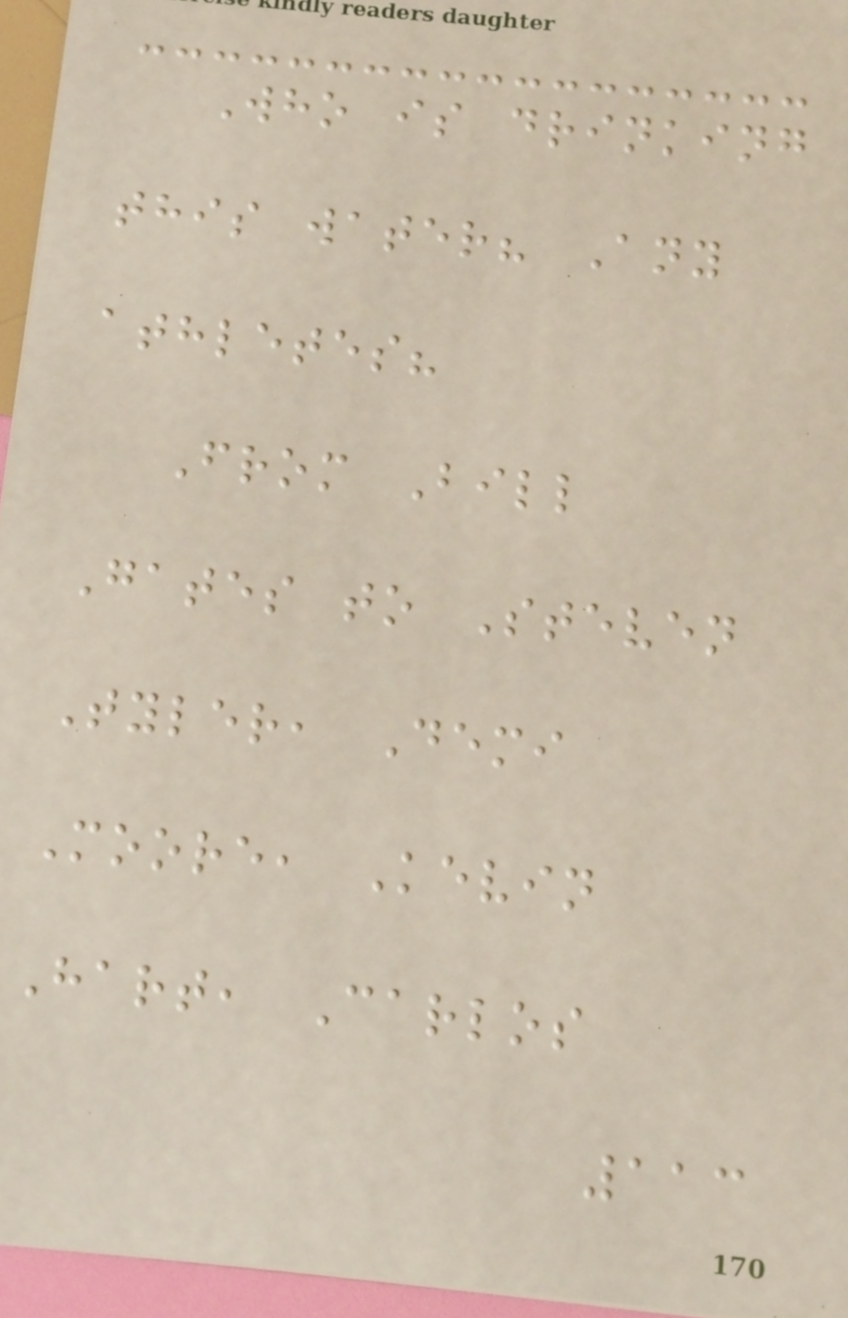Who is drinking
this water? Any
athletes?
From Bill
Gates to Steven
Tyler, Demi
Moore, Kevin
Hart, Carlos
113
